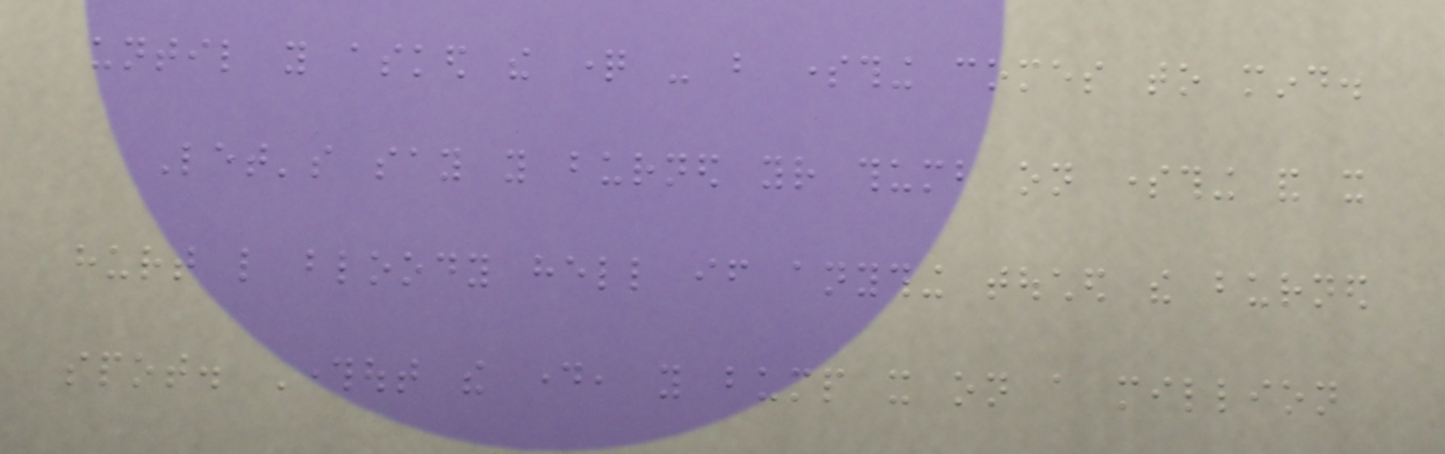until you asked the question - but something comes to mind.
Let's say you burned your thumb on something and it
hurt like bloody hell if anything touched the burned
spot. Throughout the day, you bump it on a million
